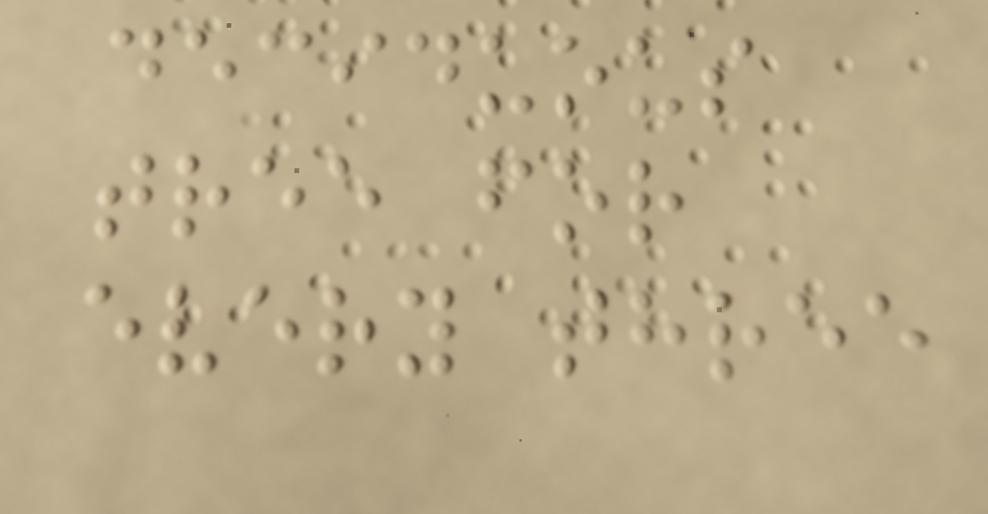deciduous
tree for
every three
